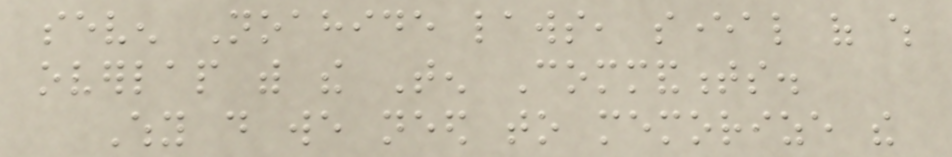seven Noahide laws, several of which
overlap with the Ten Commandments.
Why do we need to memorize the
